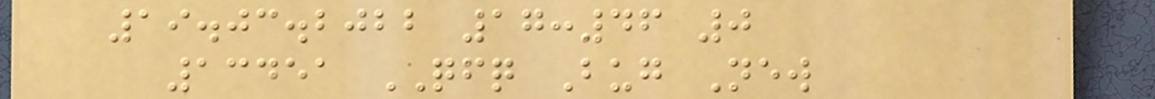19.03.2022 17:46 0
13451 QFQ Bug New
